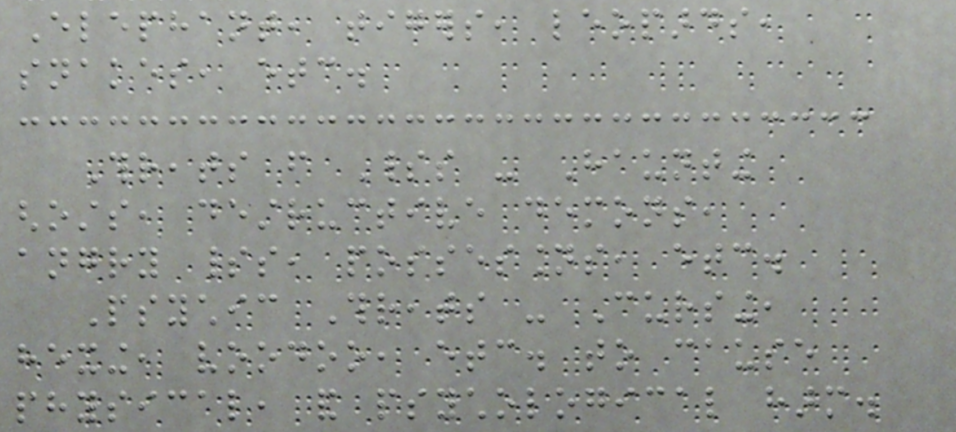Elephant, tigers, leopards,
snakes, etc.
Threats from Spirits - Haunting
ghosts, destructive demons,
angry spirits, possessions, etc.
Psychic Threats - Cursing,
hexing, voodoo, etc. to cause
physical, and psychological harm.
